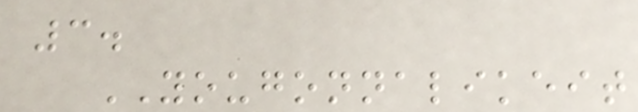3.
YOUGONNALIKEIT
